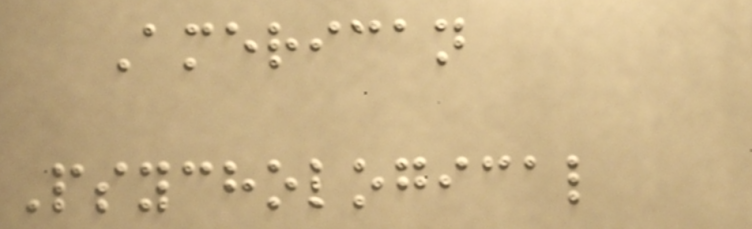American
Psychological
